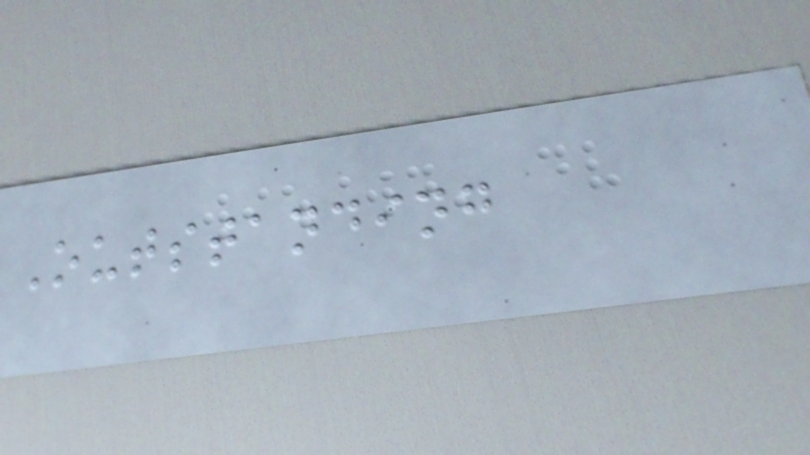Outstanding
